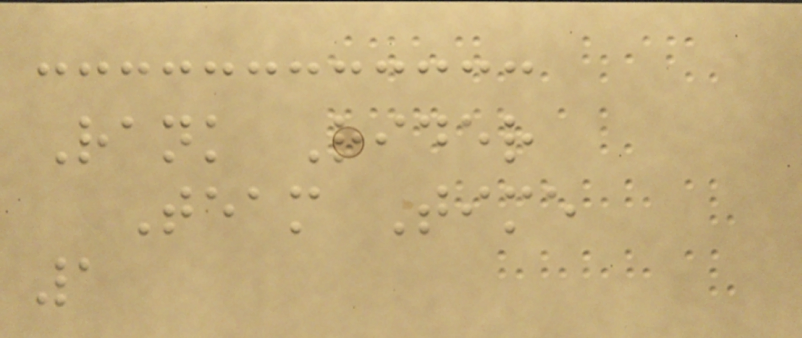Rank Rider
Team Time
1
